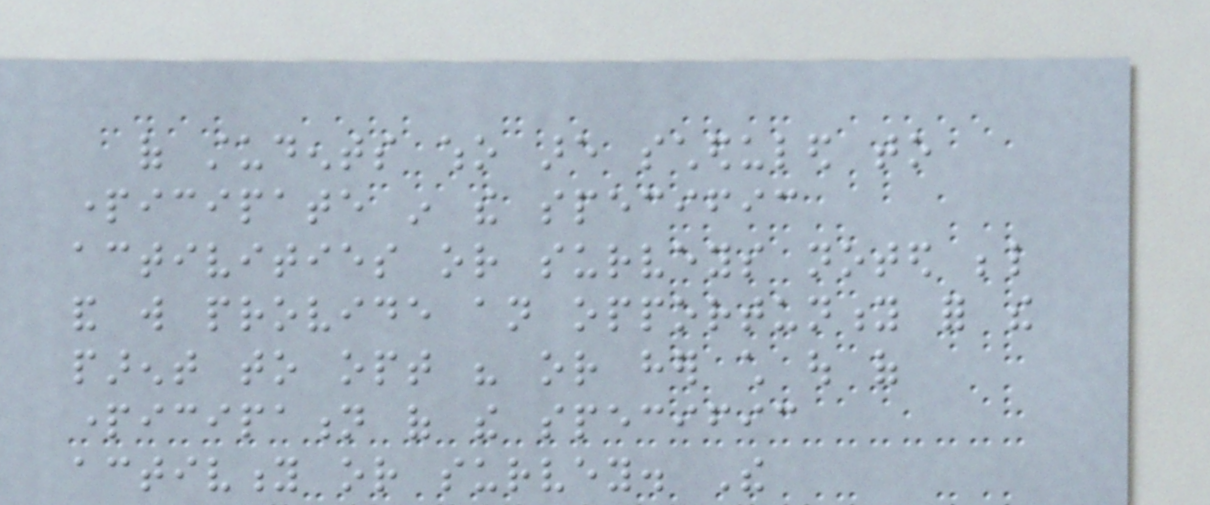of students who are scheduled to
participate in the specific
activities or surveys noted below
and will provide an opportunity for the
parent to opt his or her child out of
participation of the specific
activity or survey. The
